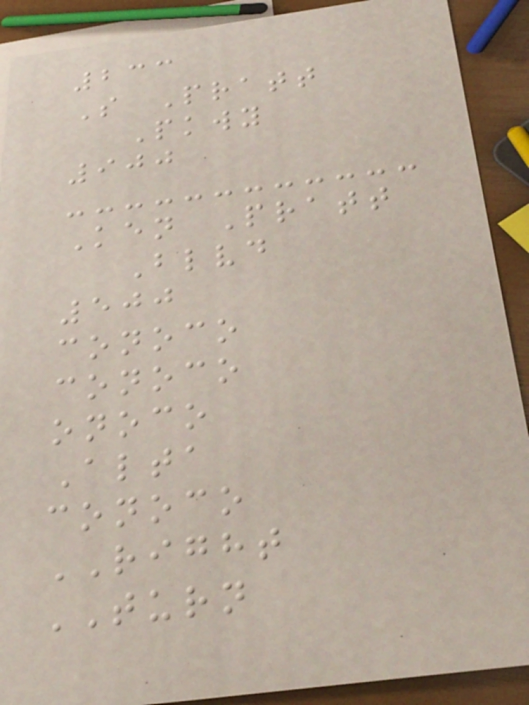233
S Pratt
Pkwy
900
Ken Pratt
Blvd
500
conoco
conoco
onoco
Alta
conoco
RIGHT
TURN
